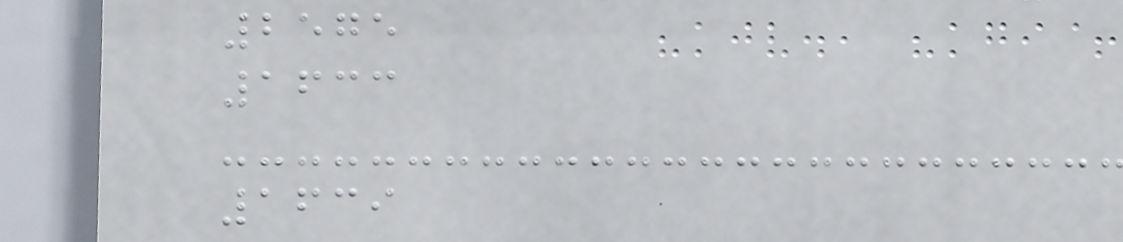2575
1633
1639
